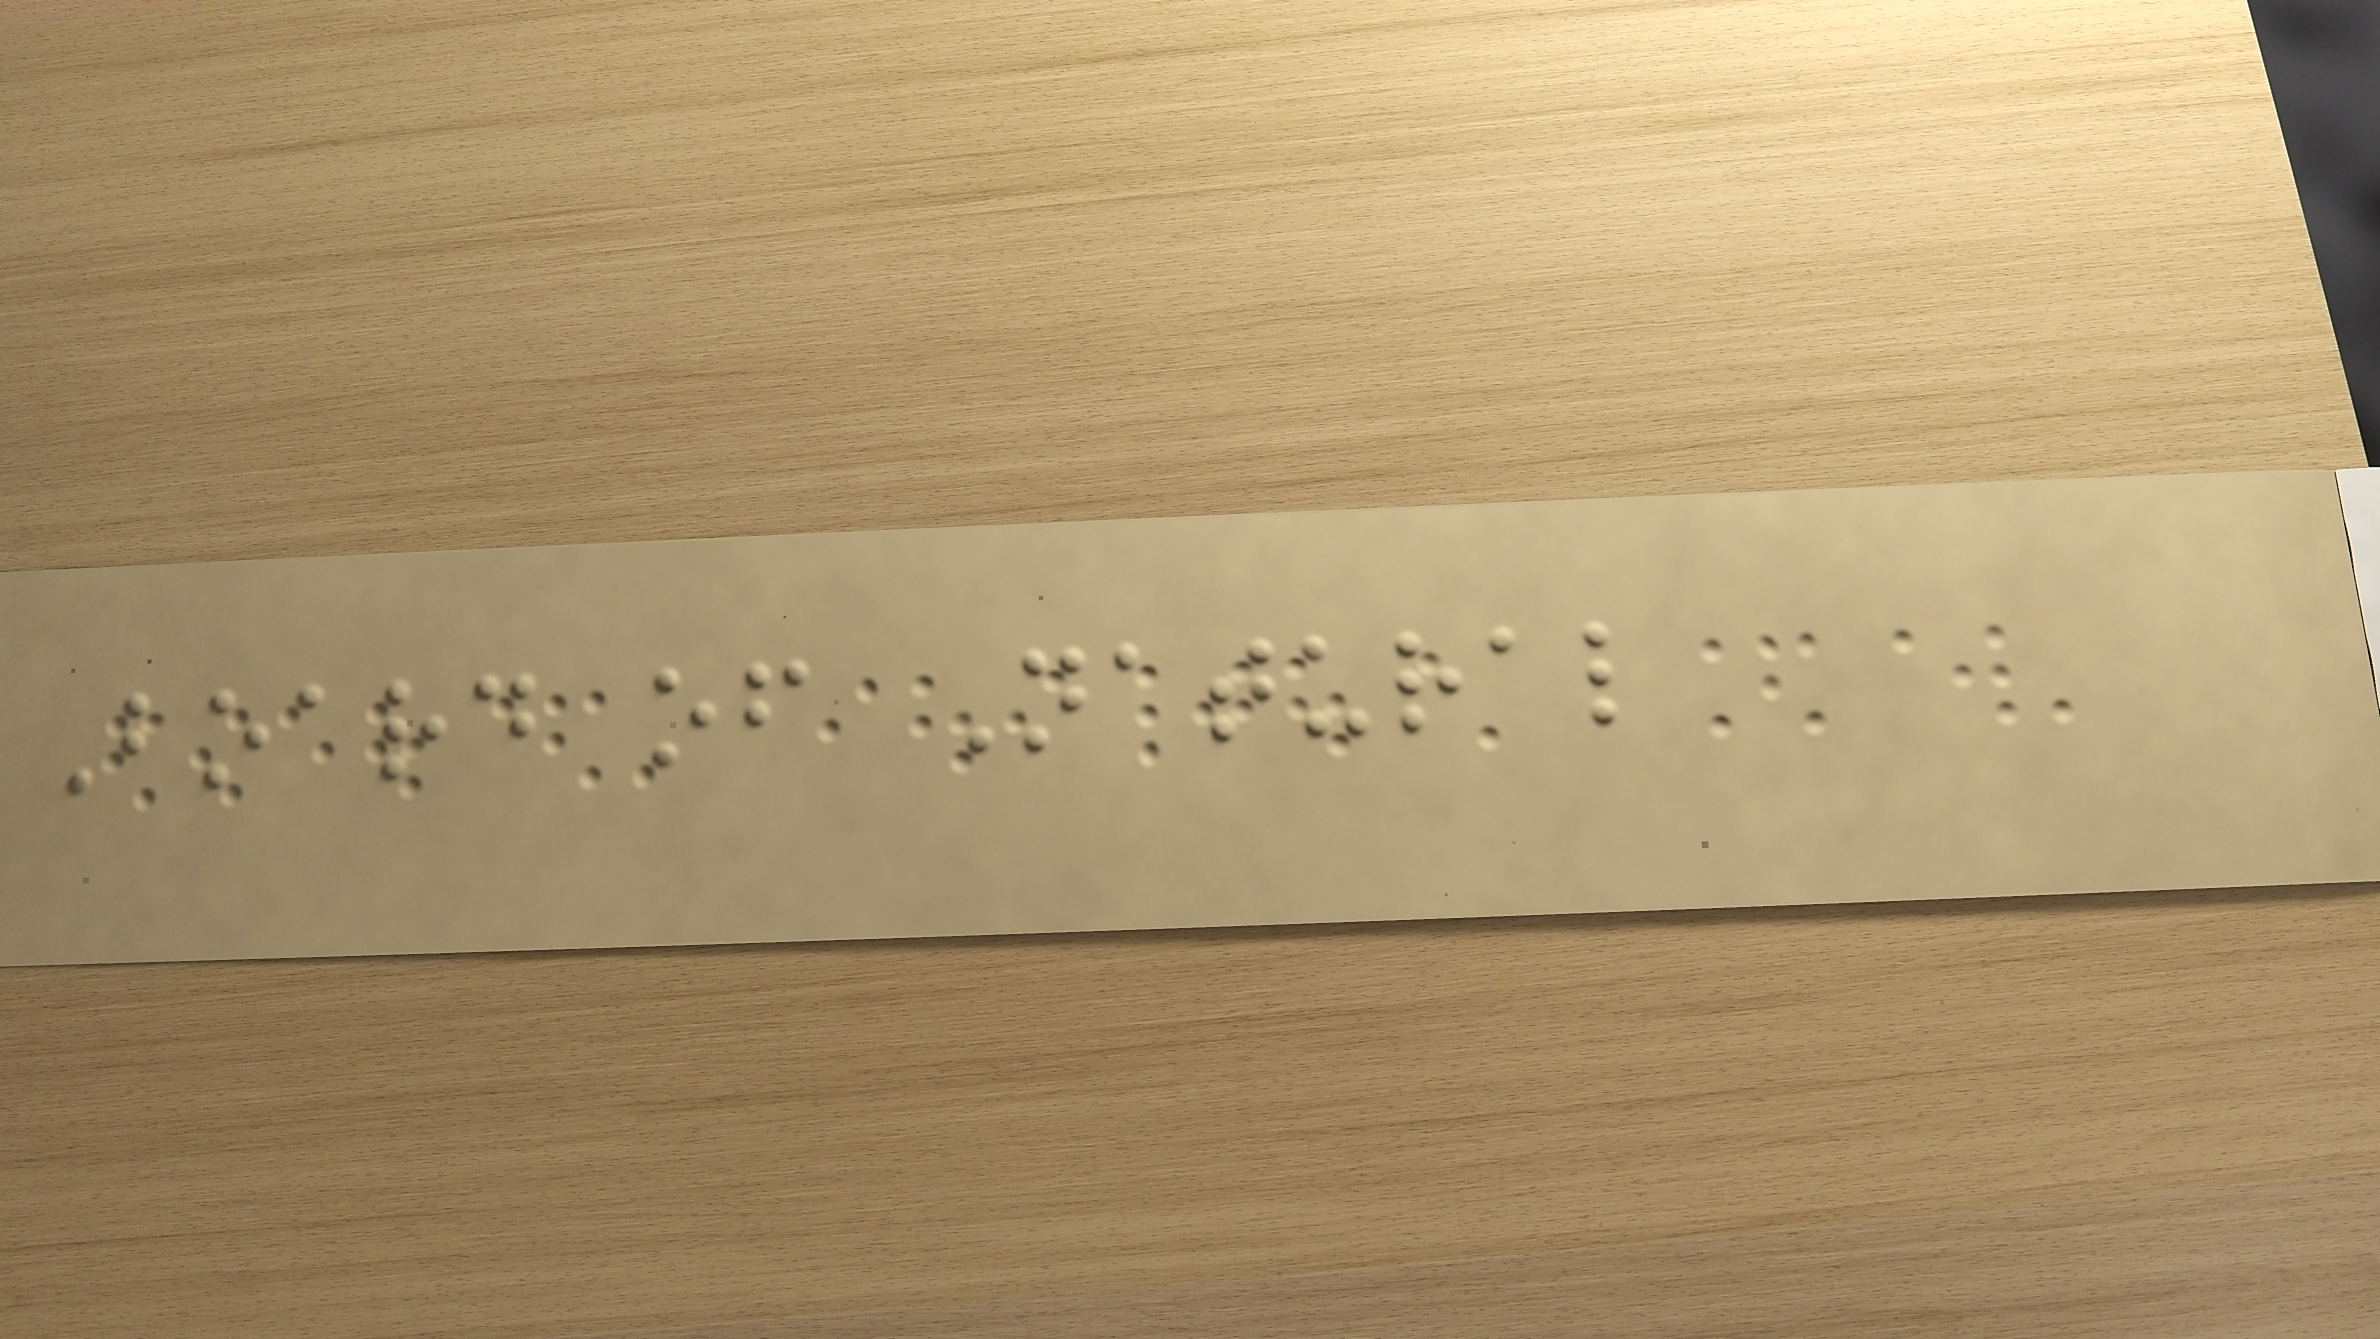Board of Natural
